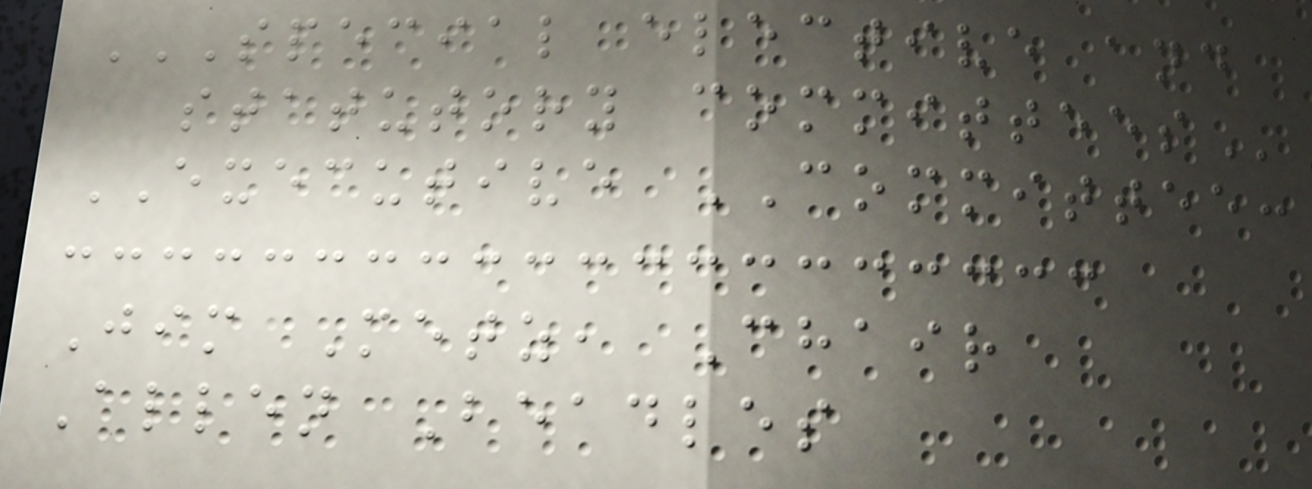SPECIAL ELECTIVE AND
STATUTORY COMMITTEES
EXECUTIVE COMMITTEE:
Jim Metz, Chair
Allen Beadles
